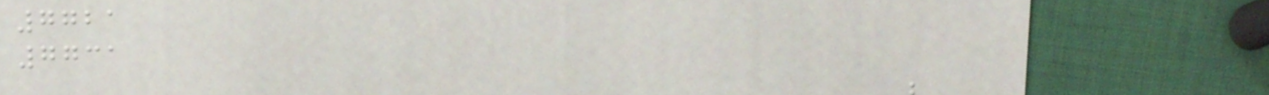7721
7731
